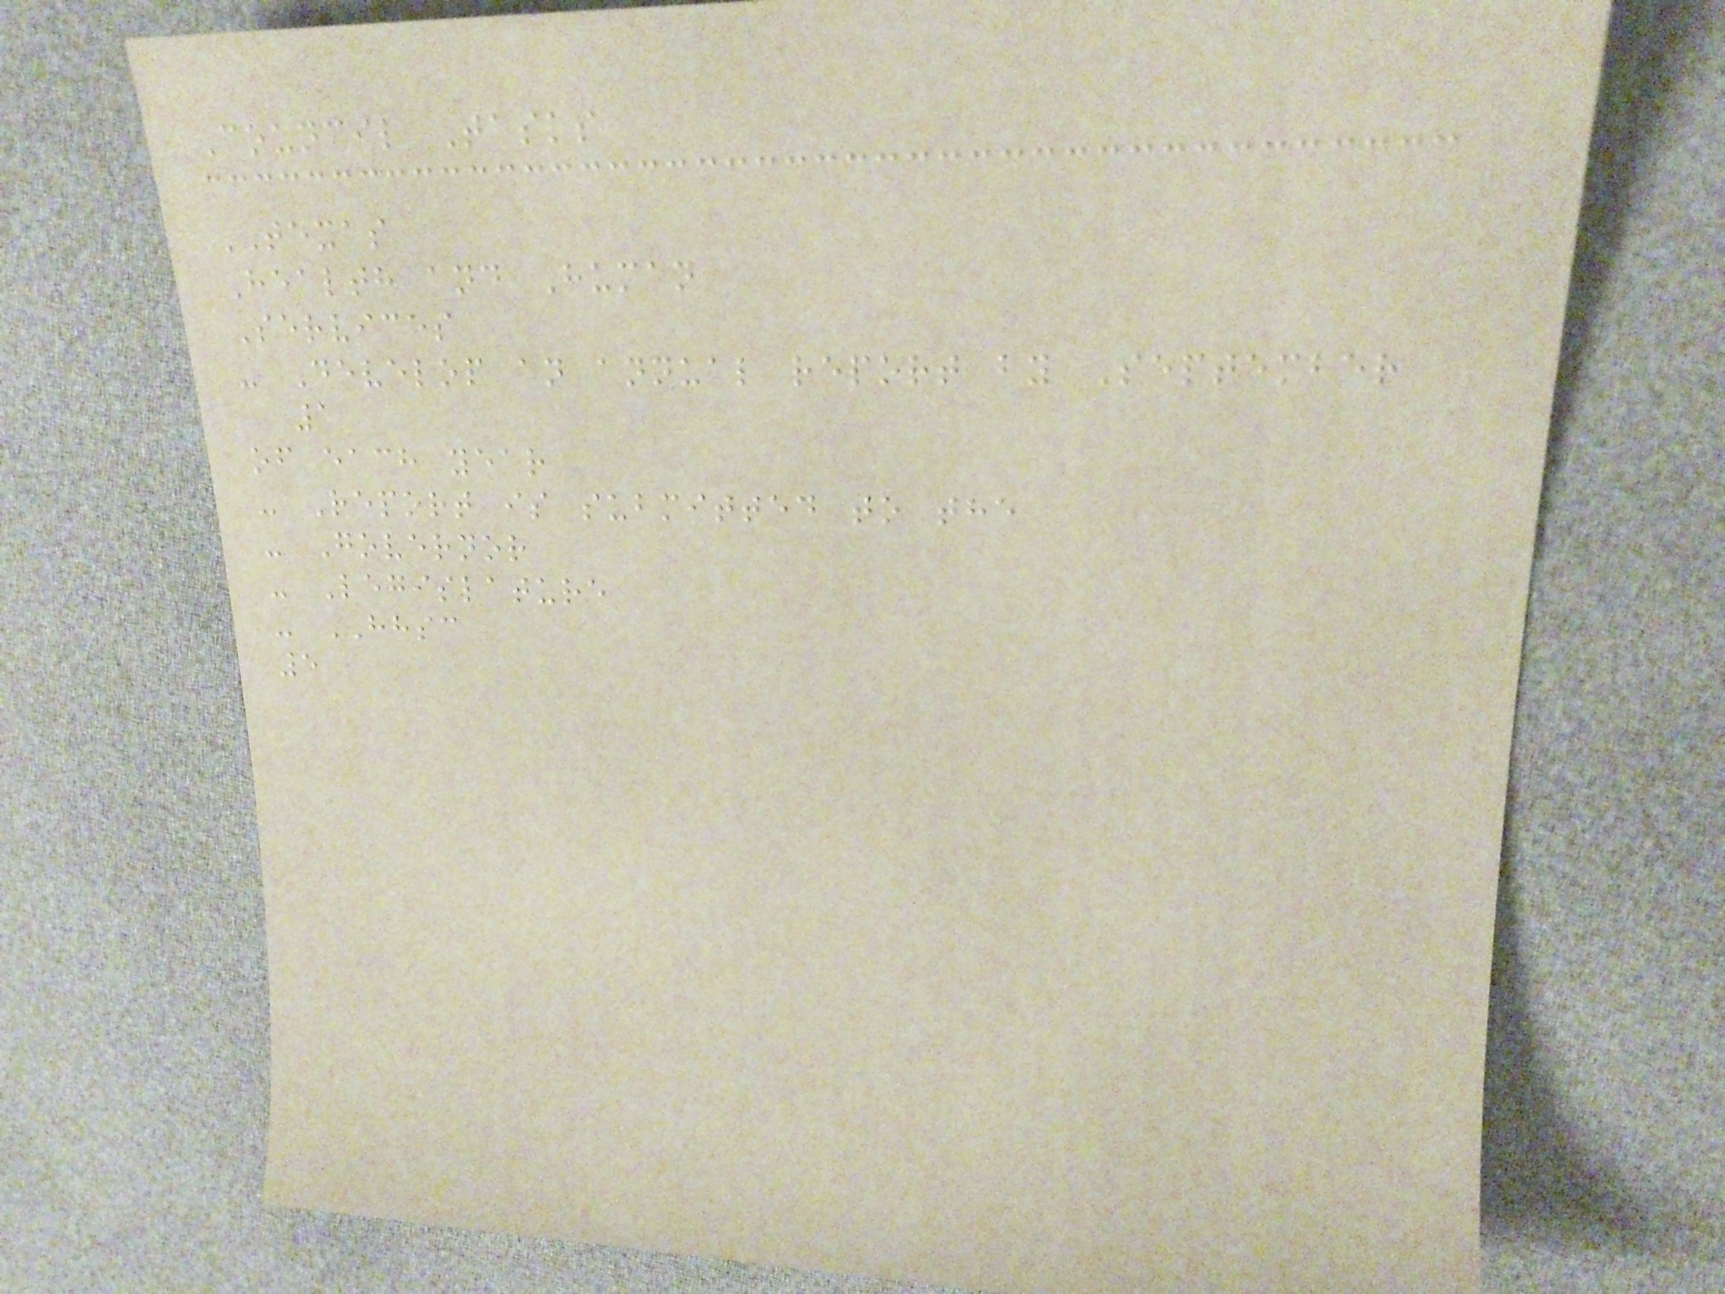Council Tasks
TEXAS
Health and Human
Services
- Develop an annual report by September
1
of each year
- Report is submitted to the
- Governor
- Legislature
- HHSC
5
